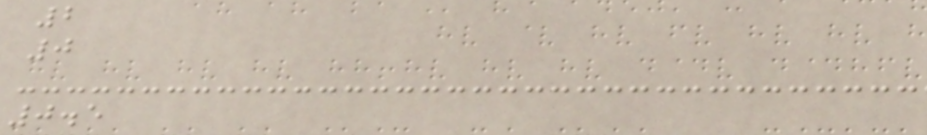2
0
0.5
